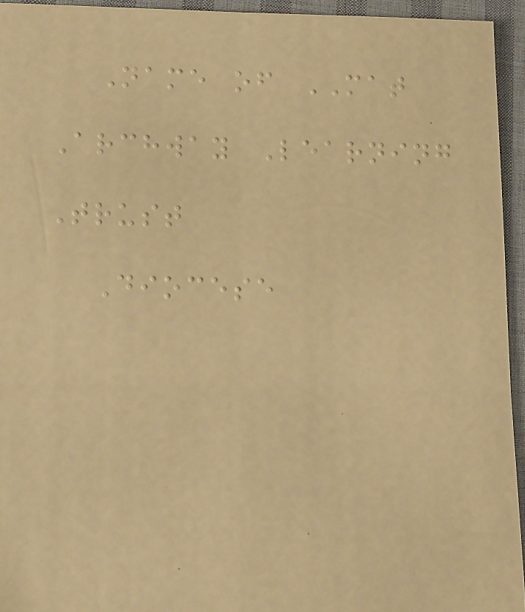Name of MAT
Archway Learning
Trust
Diocese
